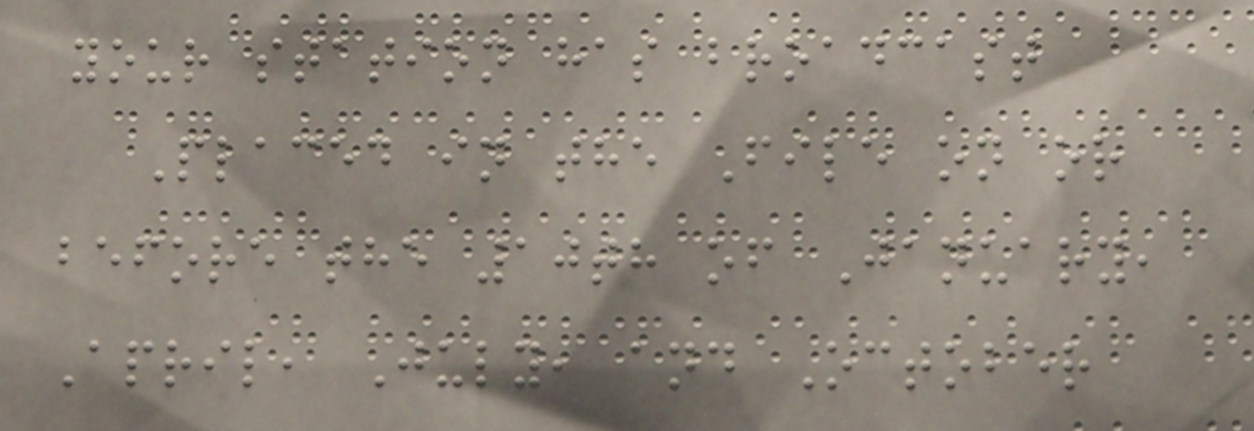your station has broadcast
Placed in the File on or
before the 10th of January,
April, July, and October
